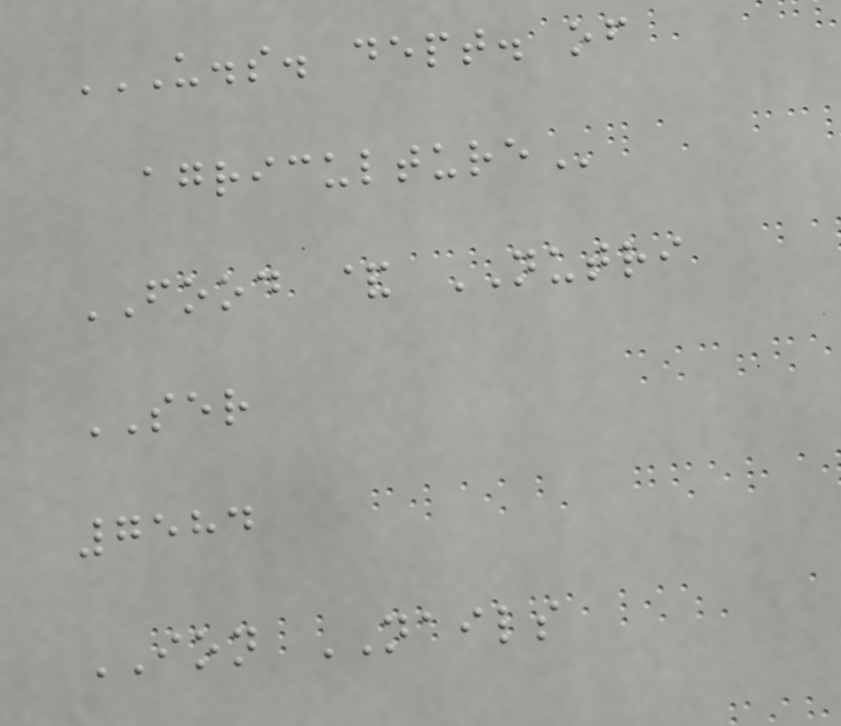U.S. DEPT. OF
AGRICULTURE
FOOD & NUTRI
SER
7584
ION NAILS
